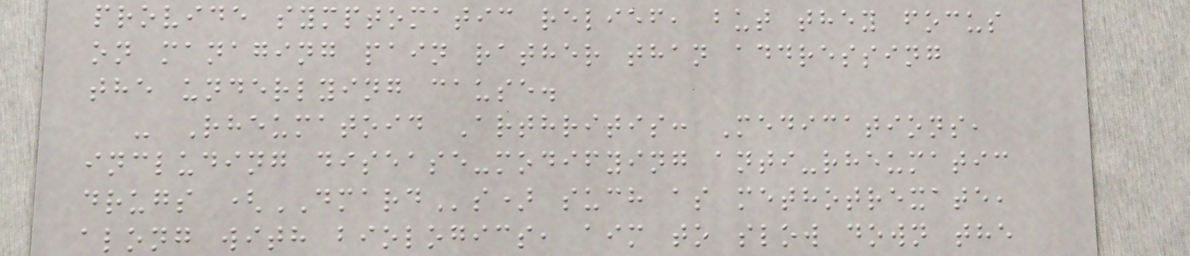provide symptomatic relief, but they focus
on managing pain rather than addressing
the underlying cause.
- Rheumatoid Arthritis: Medications,
including disease-modifying anti-rheumatic
drugs (DMARDs) such as methotrexate,
along with biologics, aim to slow down the
